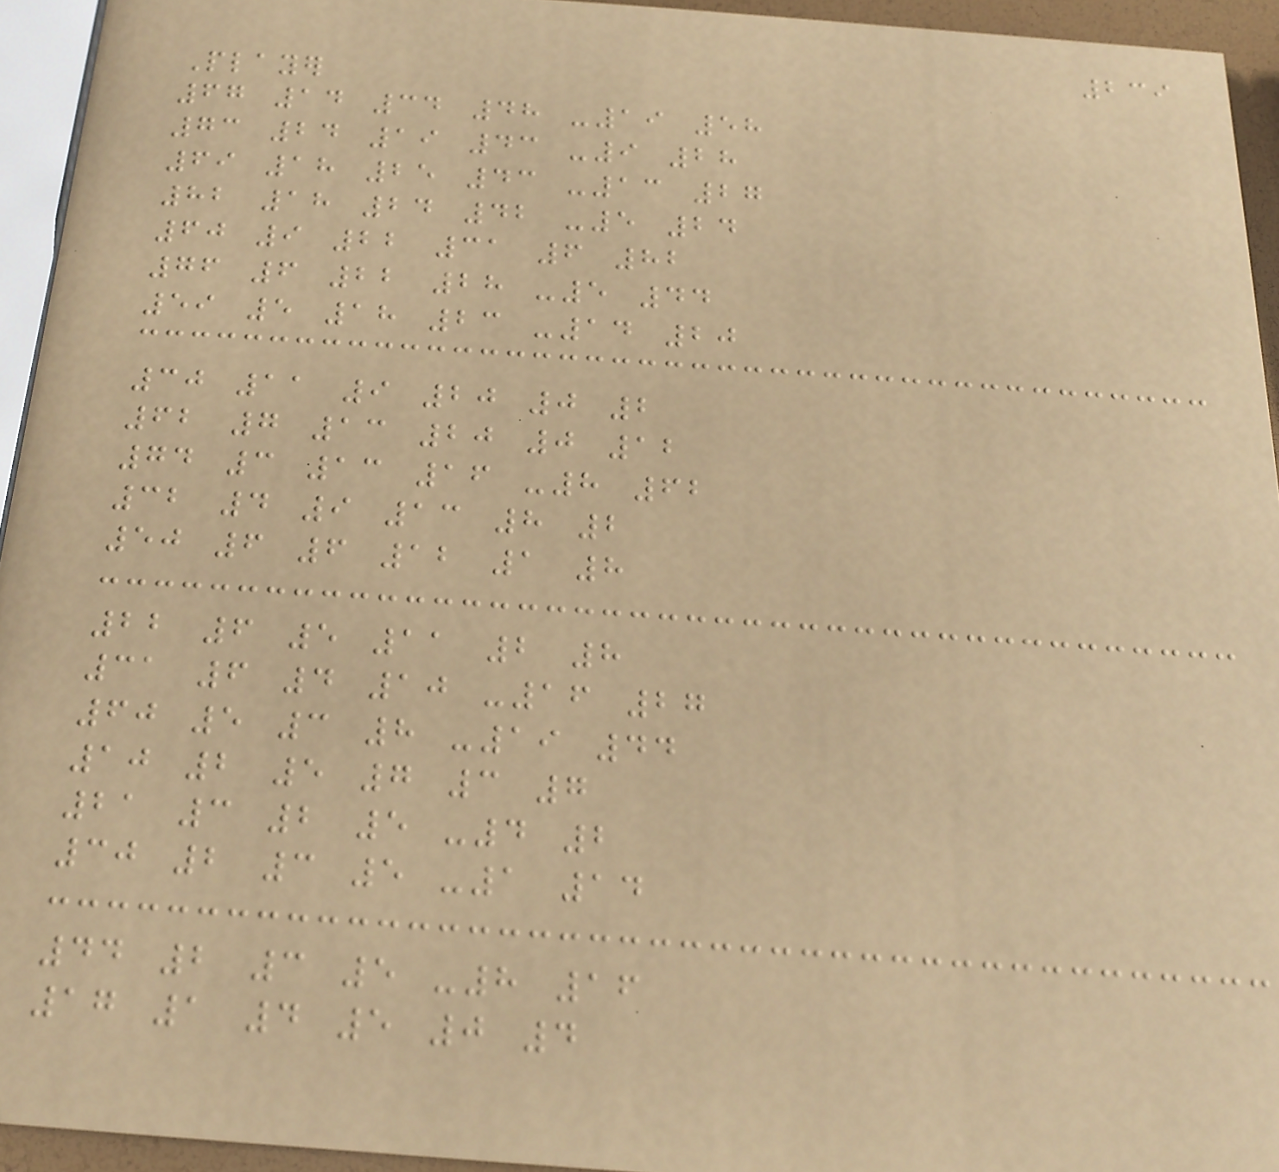239
Player
67 14 34 48 -19 58
73 24 19 43 -9 28
69 18 25 43 -13 27
82 18 24 42 -5 24
60 9 22 31 6 82
76 6 22 28 -5 44
59 5 18 23 -14 20
30 11 9 20 0 2
62 7 13 20 0 12
74 3 13 16 -8 62
32 4 9 13 8 2
50 6 6 12 1 8
22 6 5 11 2 8
31 6 4 10 -16 27
60 5 3 8 -19 44
10 2 5 7 3 7
21 3 2 5 -4 2
30 2 3 5 -1 14
44 2 3 5 -8 16
17 1 4 5 0 4
